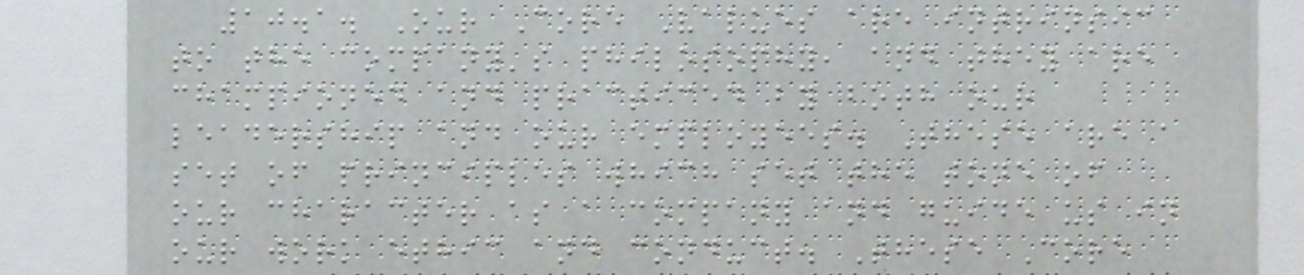10.1. Our Core Values are intrinsic
to the company's philosophy, and they are
championed and practiced by both our
leadership and our employees. These are a
set of principles which set the tone of
our character as a company and guide us in
our work ethic and conduct. These Core
